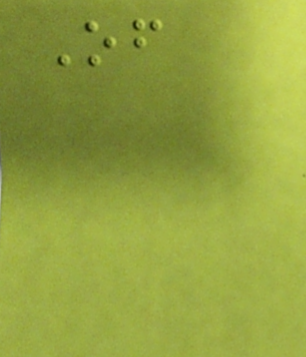Of
